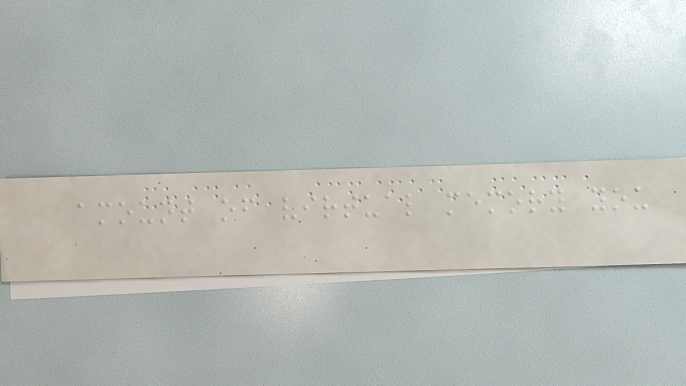amount of virtual memory you
